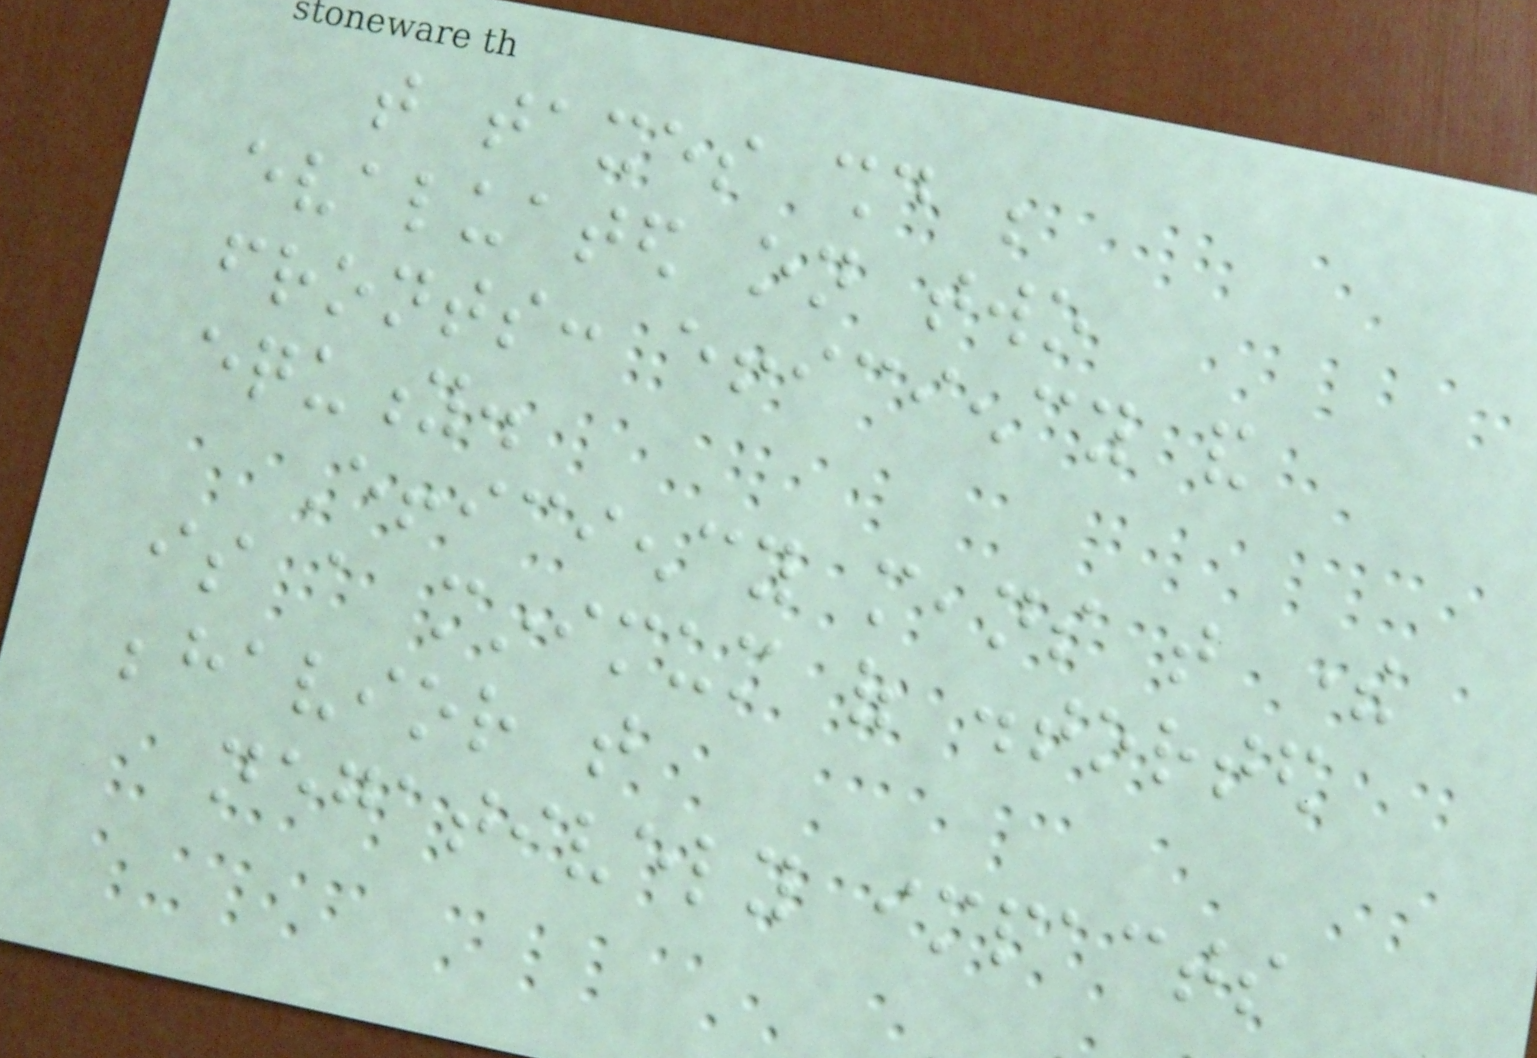that taxes should be
evaluated on two
fronts: efficiency and
equity.
Efficiency means that there
is a minimum of distorted
behavior that
negatively impacts
